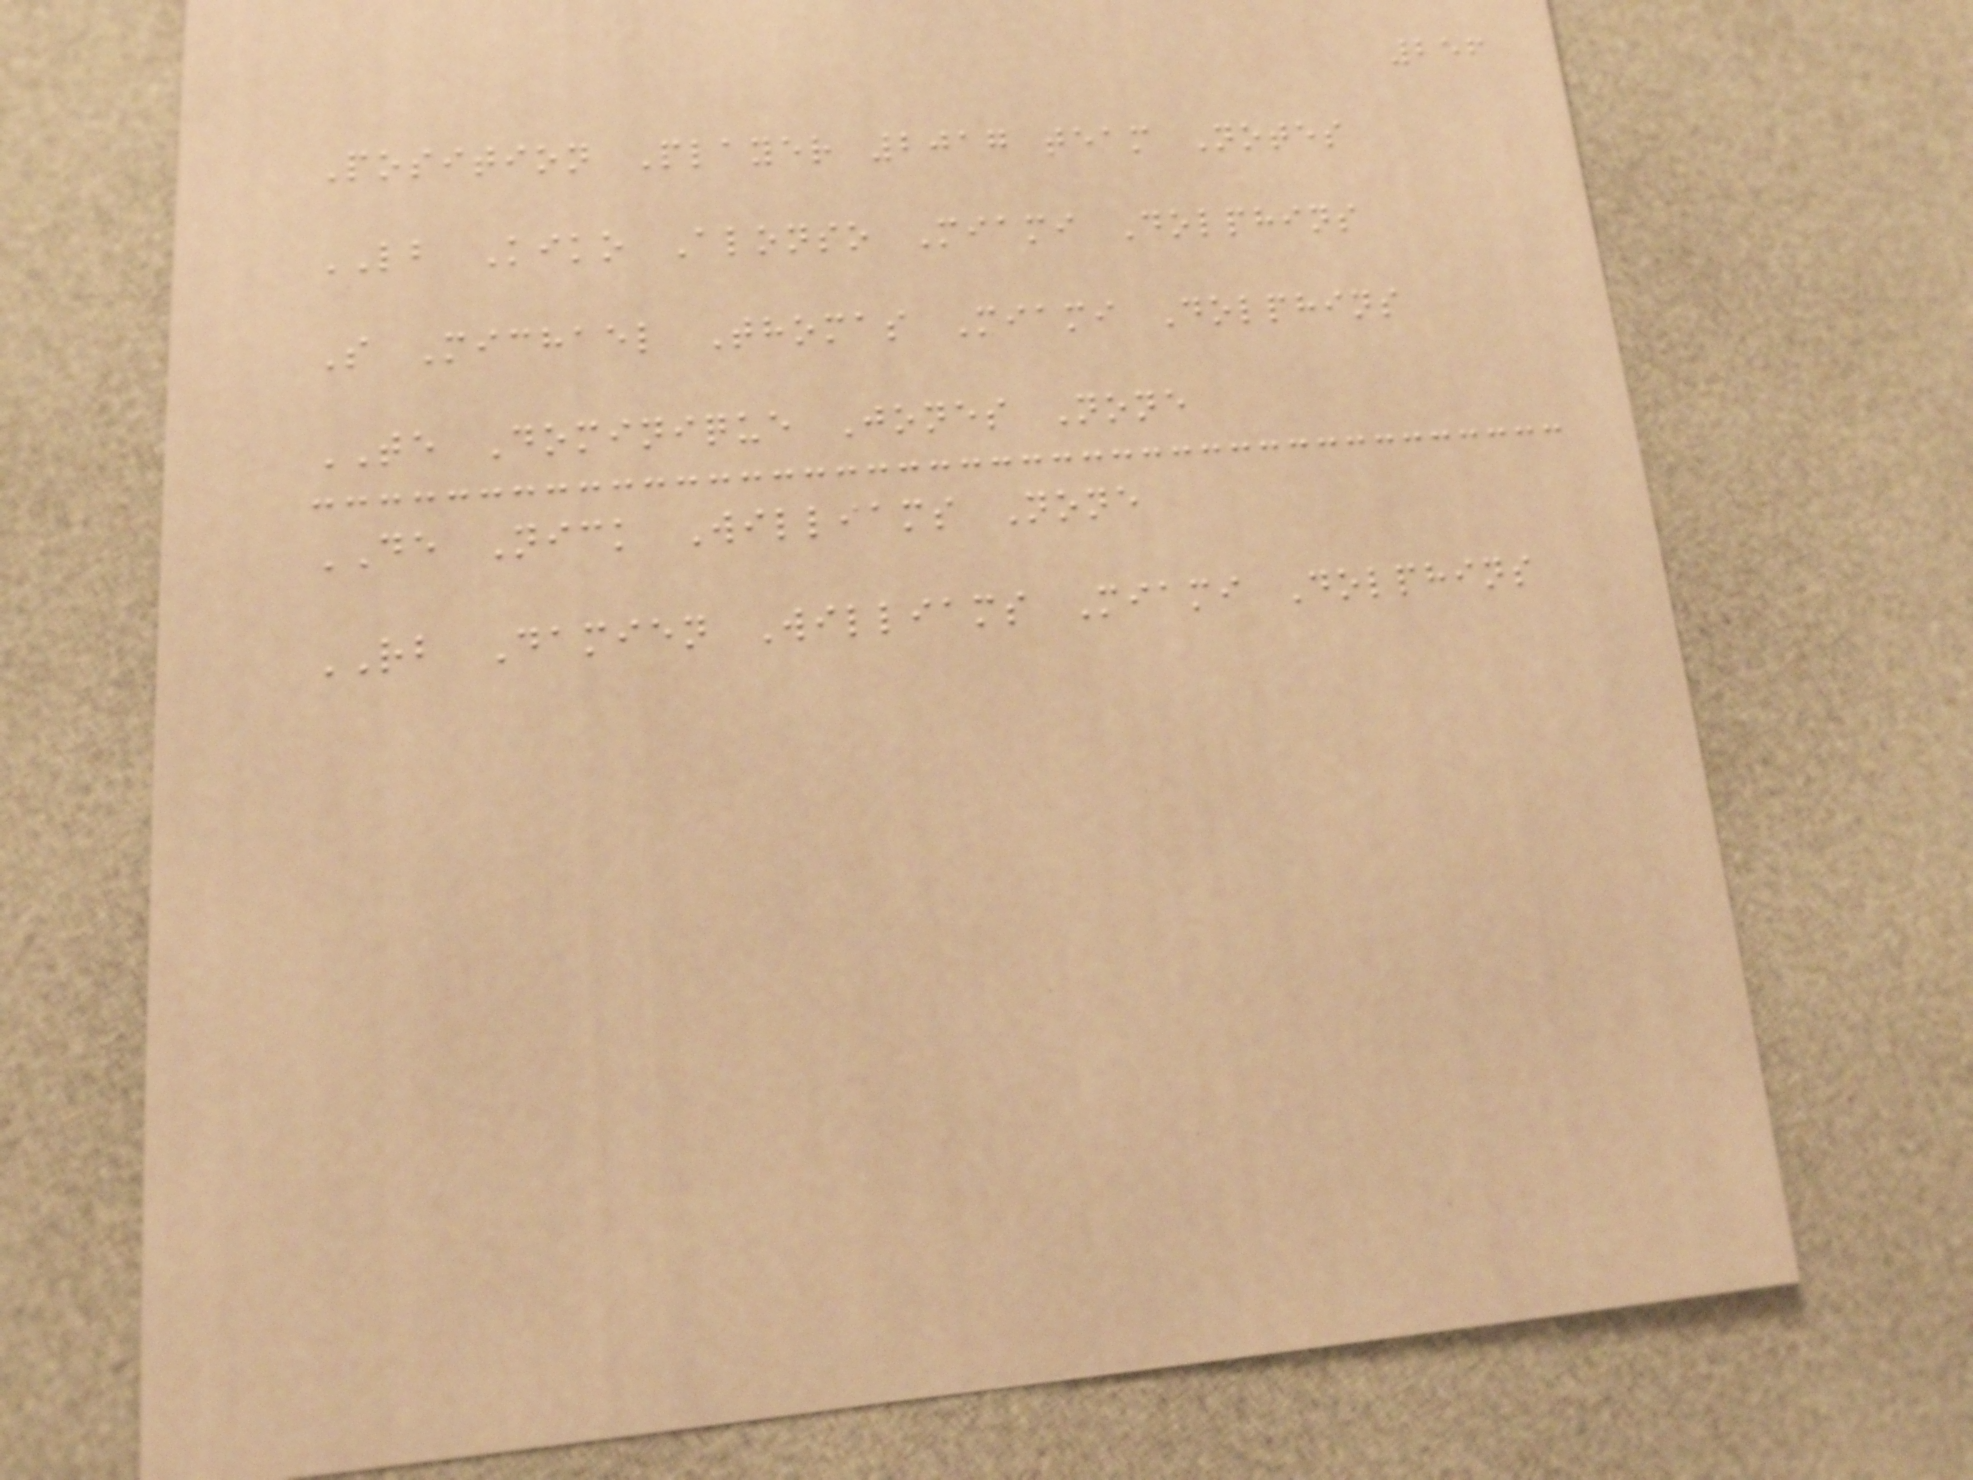256
Position Player 2017 team Notes
LB Kiko Alonso Miami Dolphins
S Michael Thomas Miami Dolphins
TE Dominique Jones None
DE Nick Williams None
RB Damien Williams Miami Dolphins
